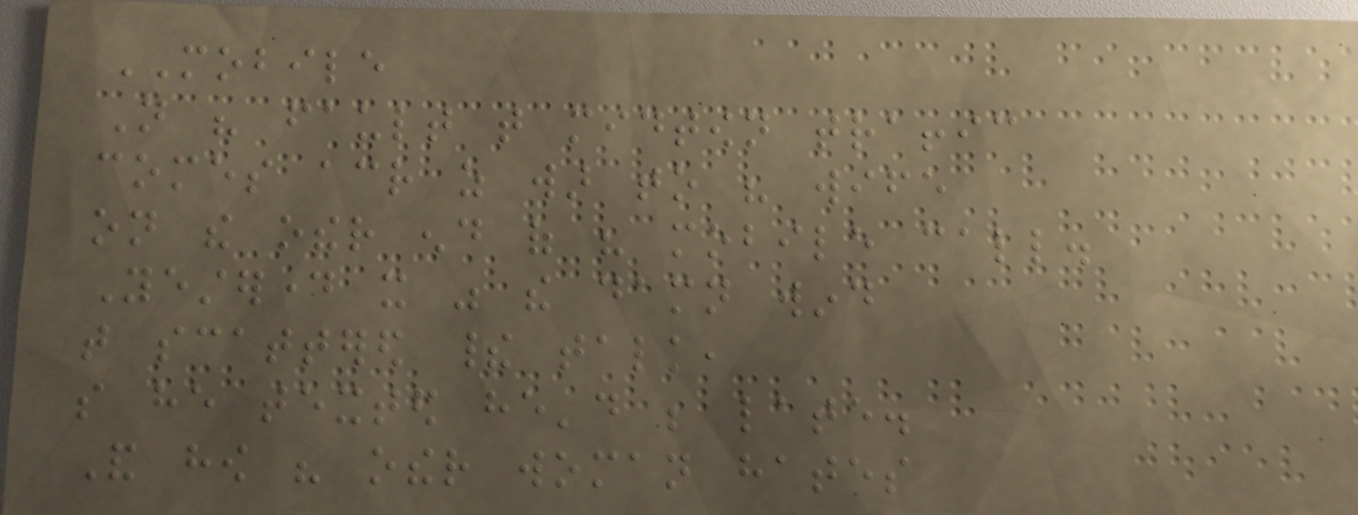MOBILE
Not his fault that midtown traffic
comes across as war to his wife
on the other end of his mobile call.
Yesterday it was the damn wind
that scattered their talk,
so he texted he'd be late.
And how his other woman hates
